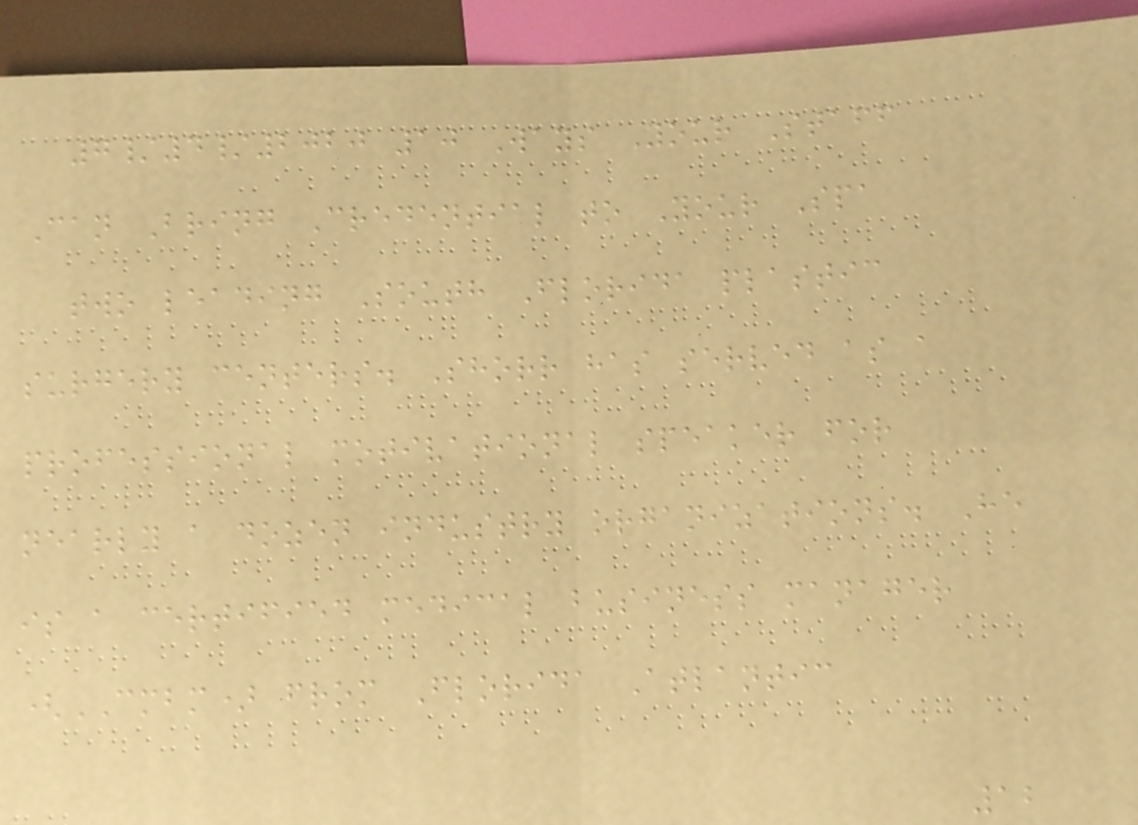7/4/2020 10 Ways Your Staff
Can Bring Credential to Your Spa
two leading South Florida plastic
surgery centers. Shorr has served as a
professional motivational speaker for
nearly a dozen industry organizations. He
is a certified medical business manager
(CMBM) from Florida Atlantic
12
